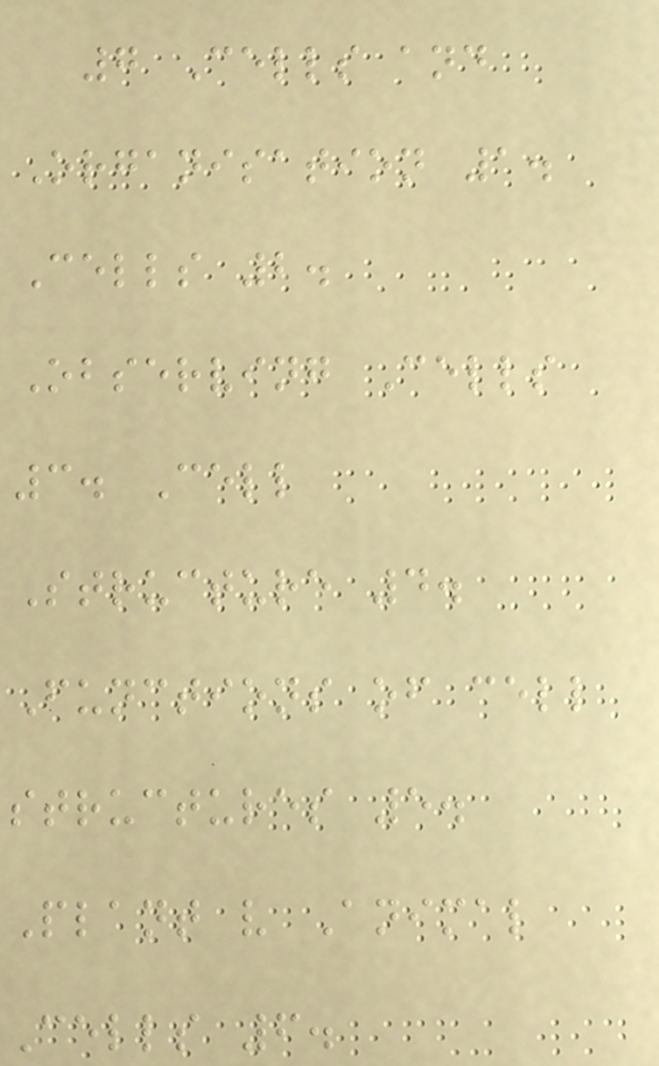7 Cells and
Organisation 1.
Cells 2.
Observing Cells
3. Cell
Structure 4.
Functions of cell
structures 5.
Plant v Animal
Cells 6.
